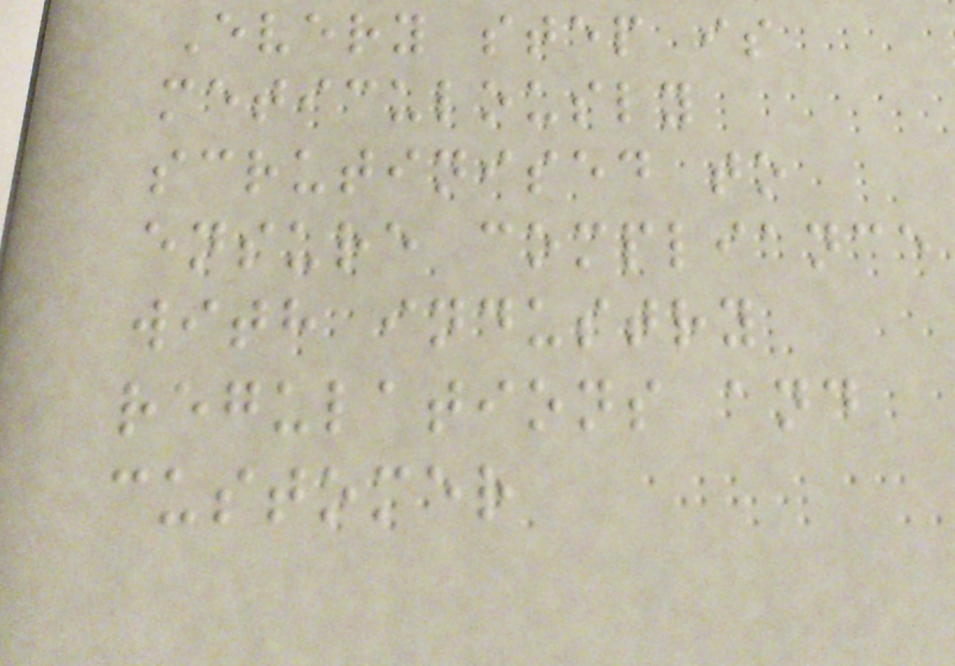Every step is
meticulously
scrutinised to
ensure compliance
with industry
regulations and
customer
